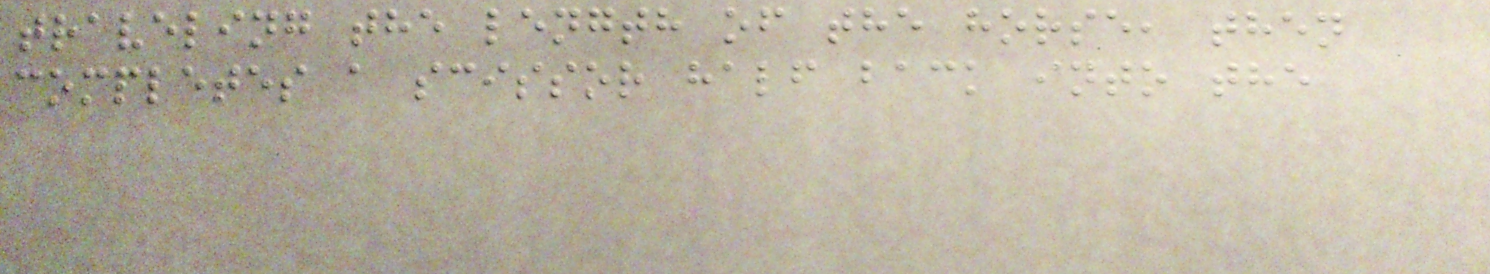traveling the length of the horse, then
completes a scissor half back into the
